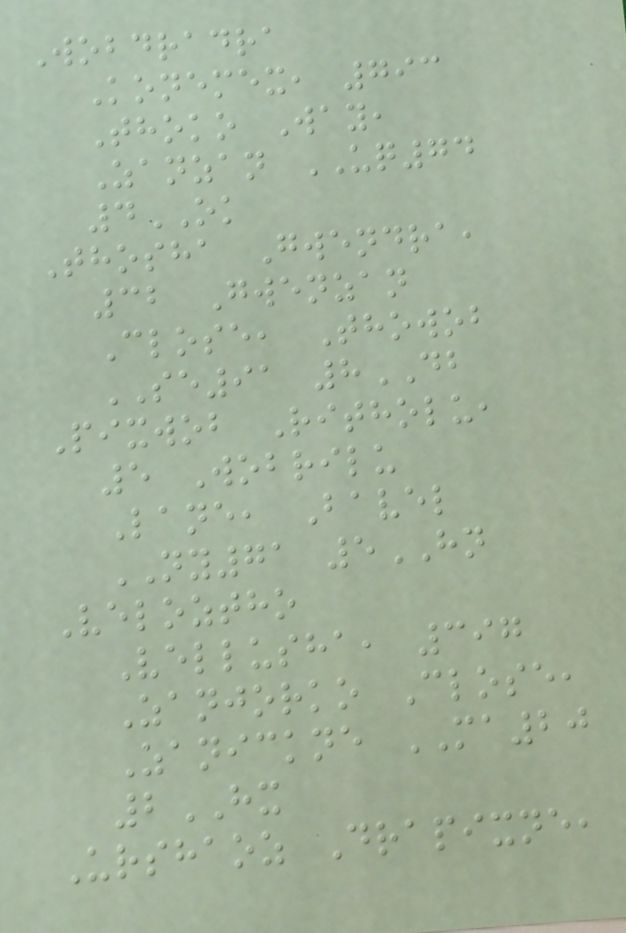Wobdradra
Konemex, 793
Thoko Way,
Zanzan UQ74
4OK
Thosha Gwendra,
32 Gwenzan
Close, Thowob
SE91 8DB
Pixwob Ritholu,
5 Wobrilu
Lane, Bavel
NY71 5HN
Veloztho
Vellusha, 397
Zanjorko Close,
Zanickne MA20
2HX
Urshaoz Drapixne,
